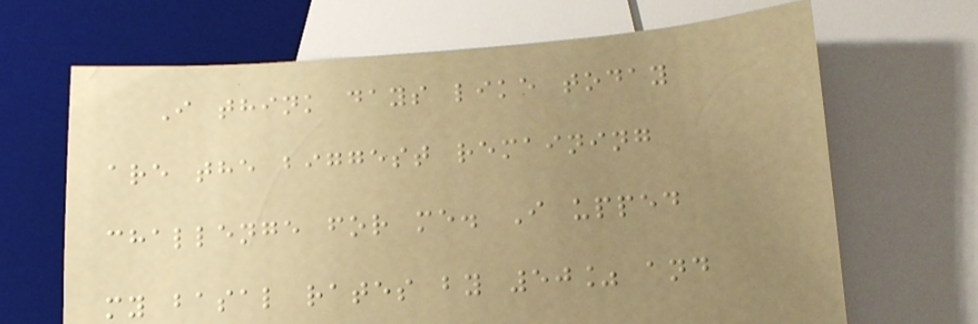I think days like today
are the biggest remaining
challenge for me. I upped
my basal rates by 50% and
